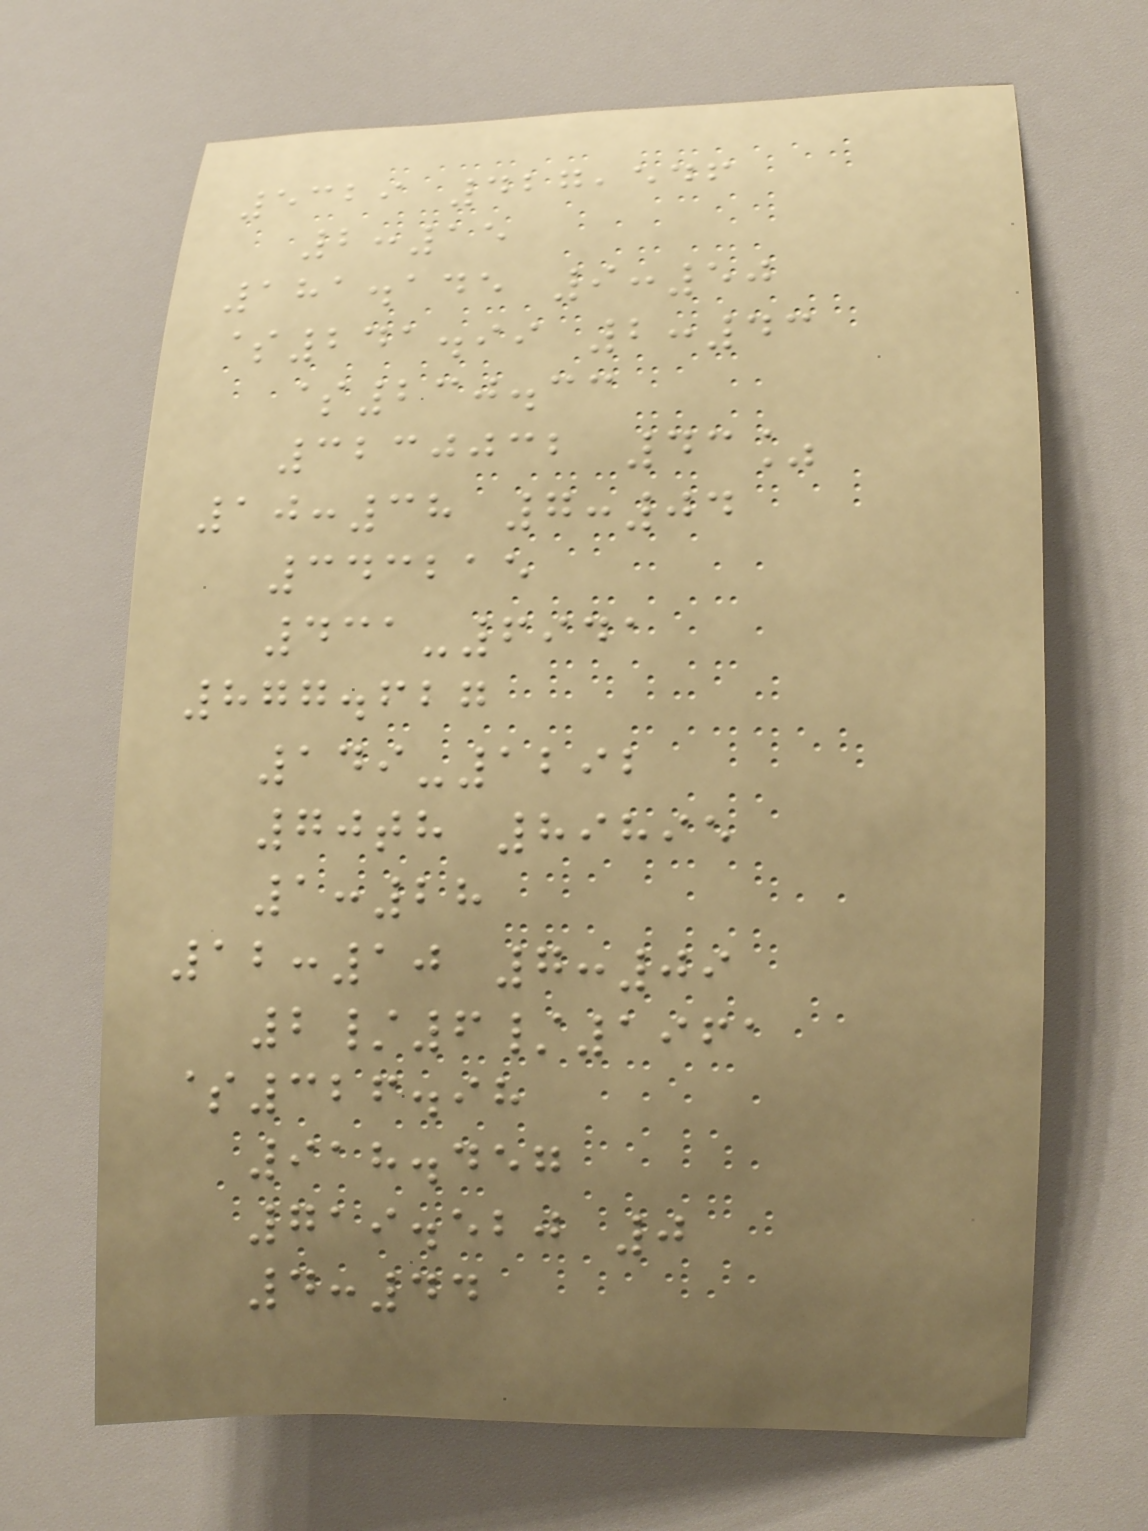5329 427,546
2:15
181.145 9:50
$241.99 2:43
$230.33
3230032 43%
10:38 7:04
343215
431-6941
877.627
149-1292
70th 89895
1:28
12:10 7:09
2/6/1961
$326.98
918.457
719.520 0
4:44
